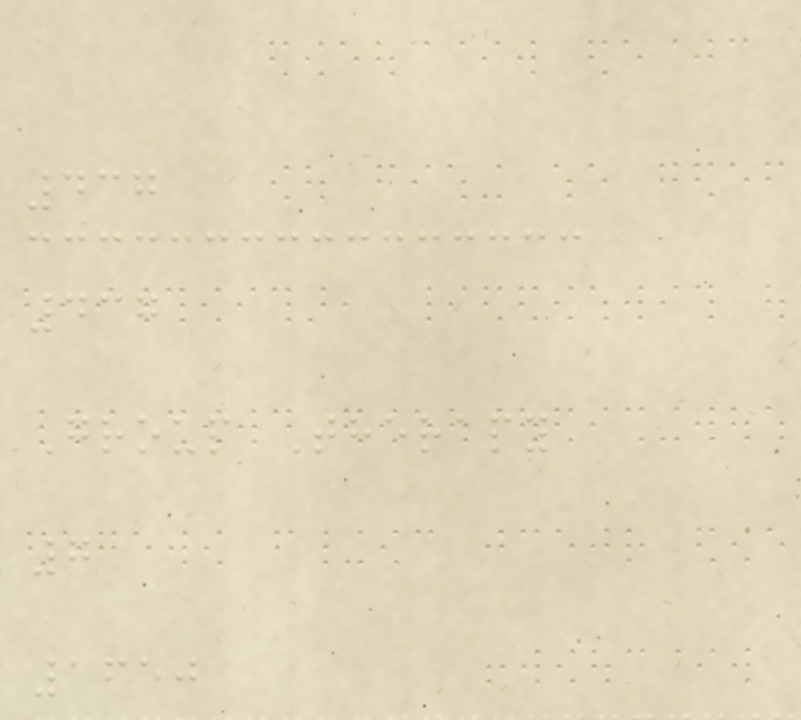437
437
Group Therapy
7
1650
